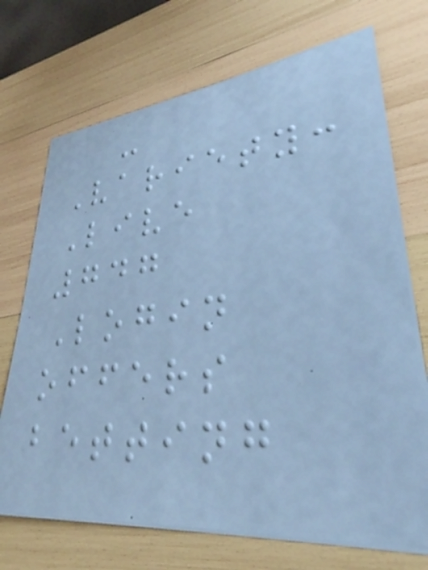-
Variety:
Live
747
Login
offers
betting
